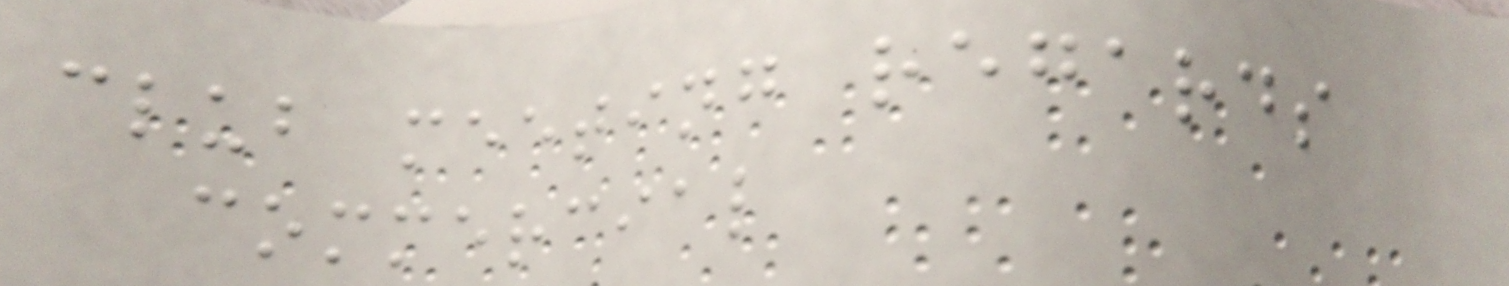club meeting regards
commercial
